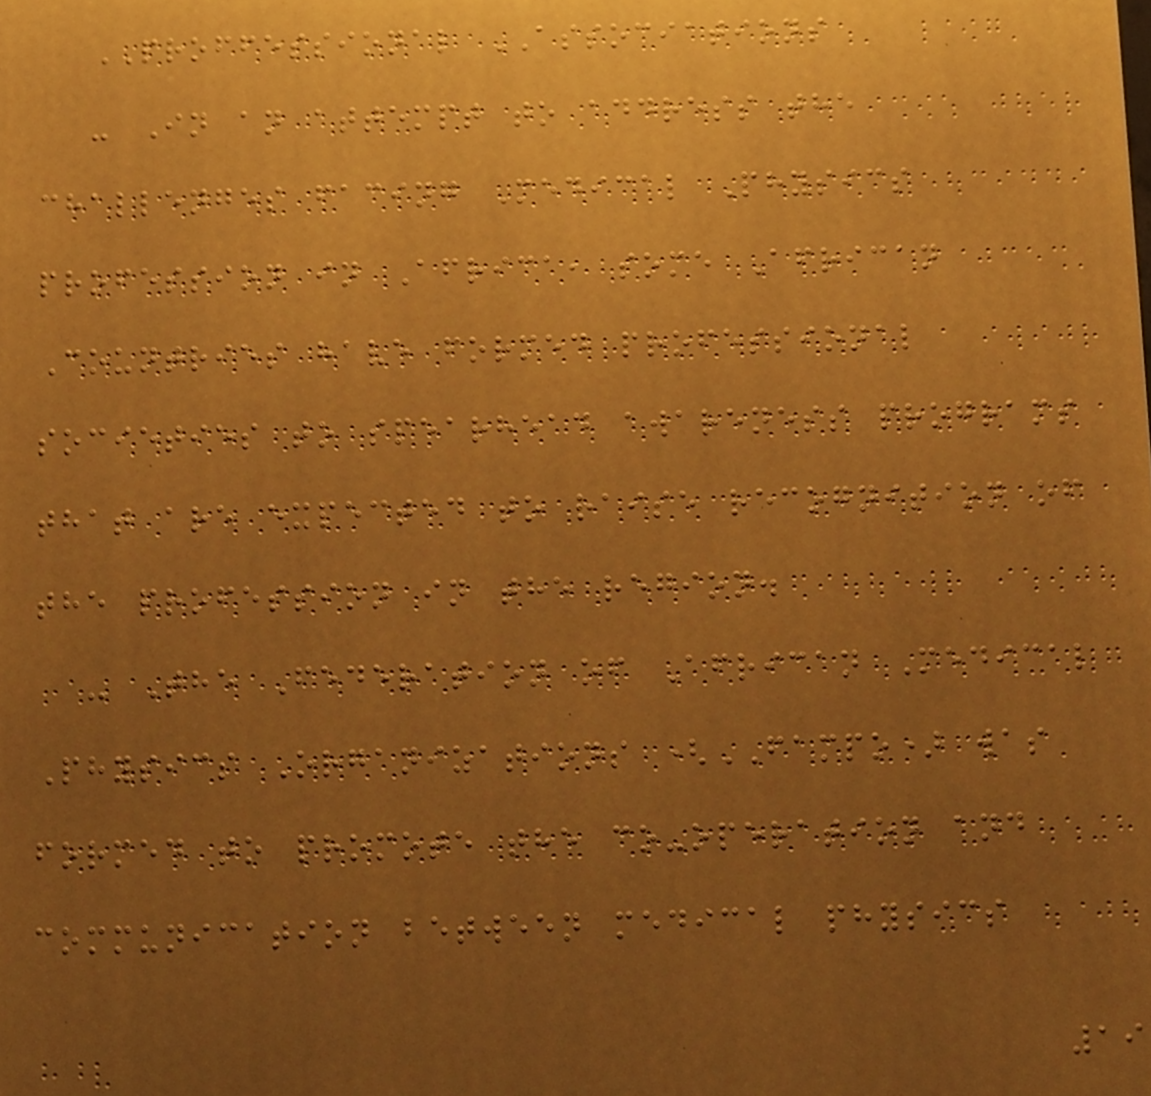PROFFESSIONAL ASSOCIATIONS
- In an attempt to address the
challenges facing Medical Physics
profession in Africa, some African
Countries have formed professional
societies to spearhead awareness programs
that are expected to raise recognition of
the profession in the region.
- The Federation of African Medical
Physics Organizations (FAMPO) was
formed to promote the co-operation and
communication between medical physics
19
